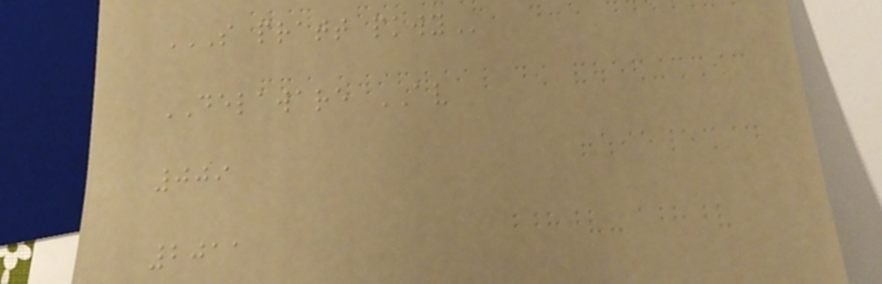S PRATT PKWY
DELAWARE AV
009
2011
